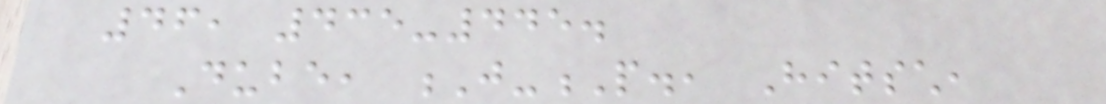46, 435-445.
Dube, J-P., Hitsch,
